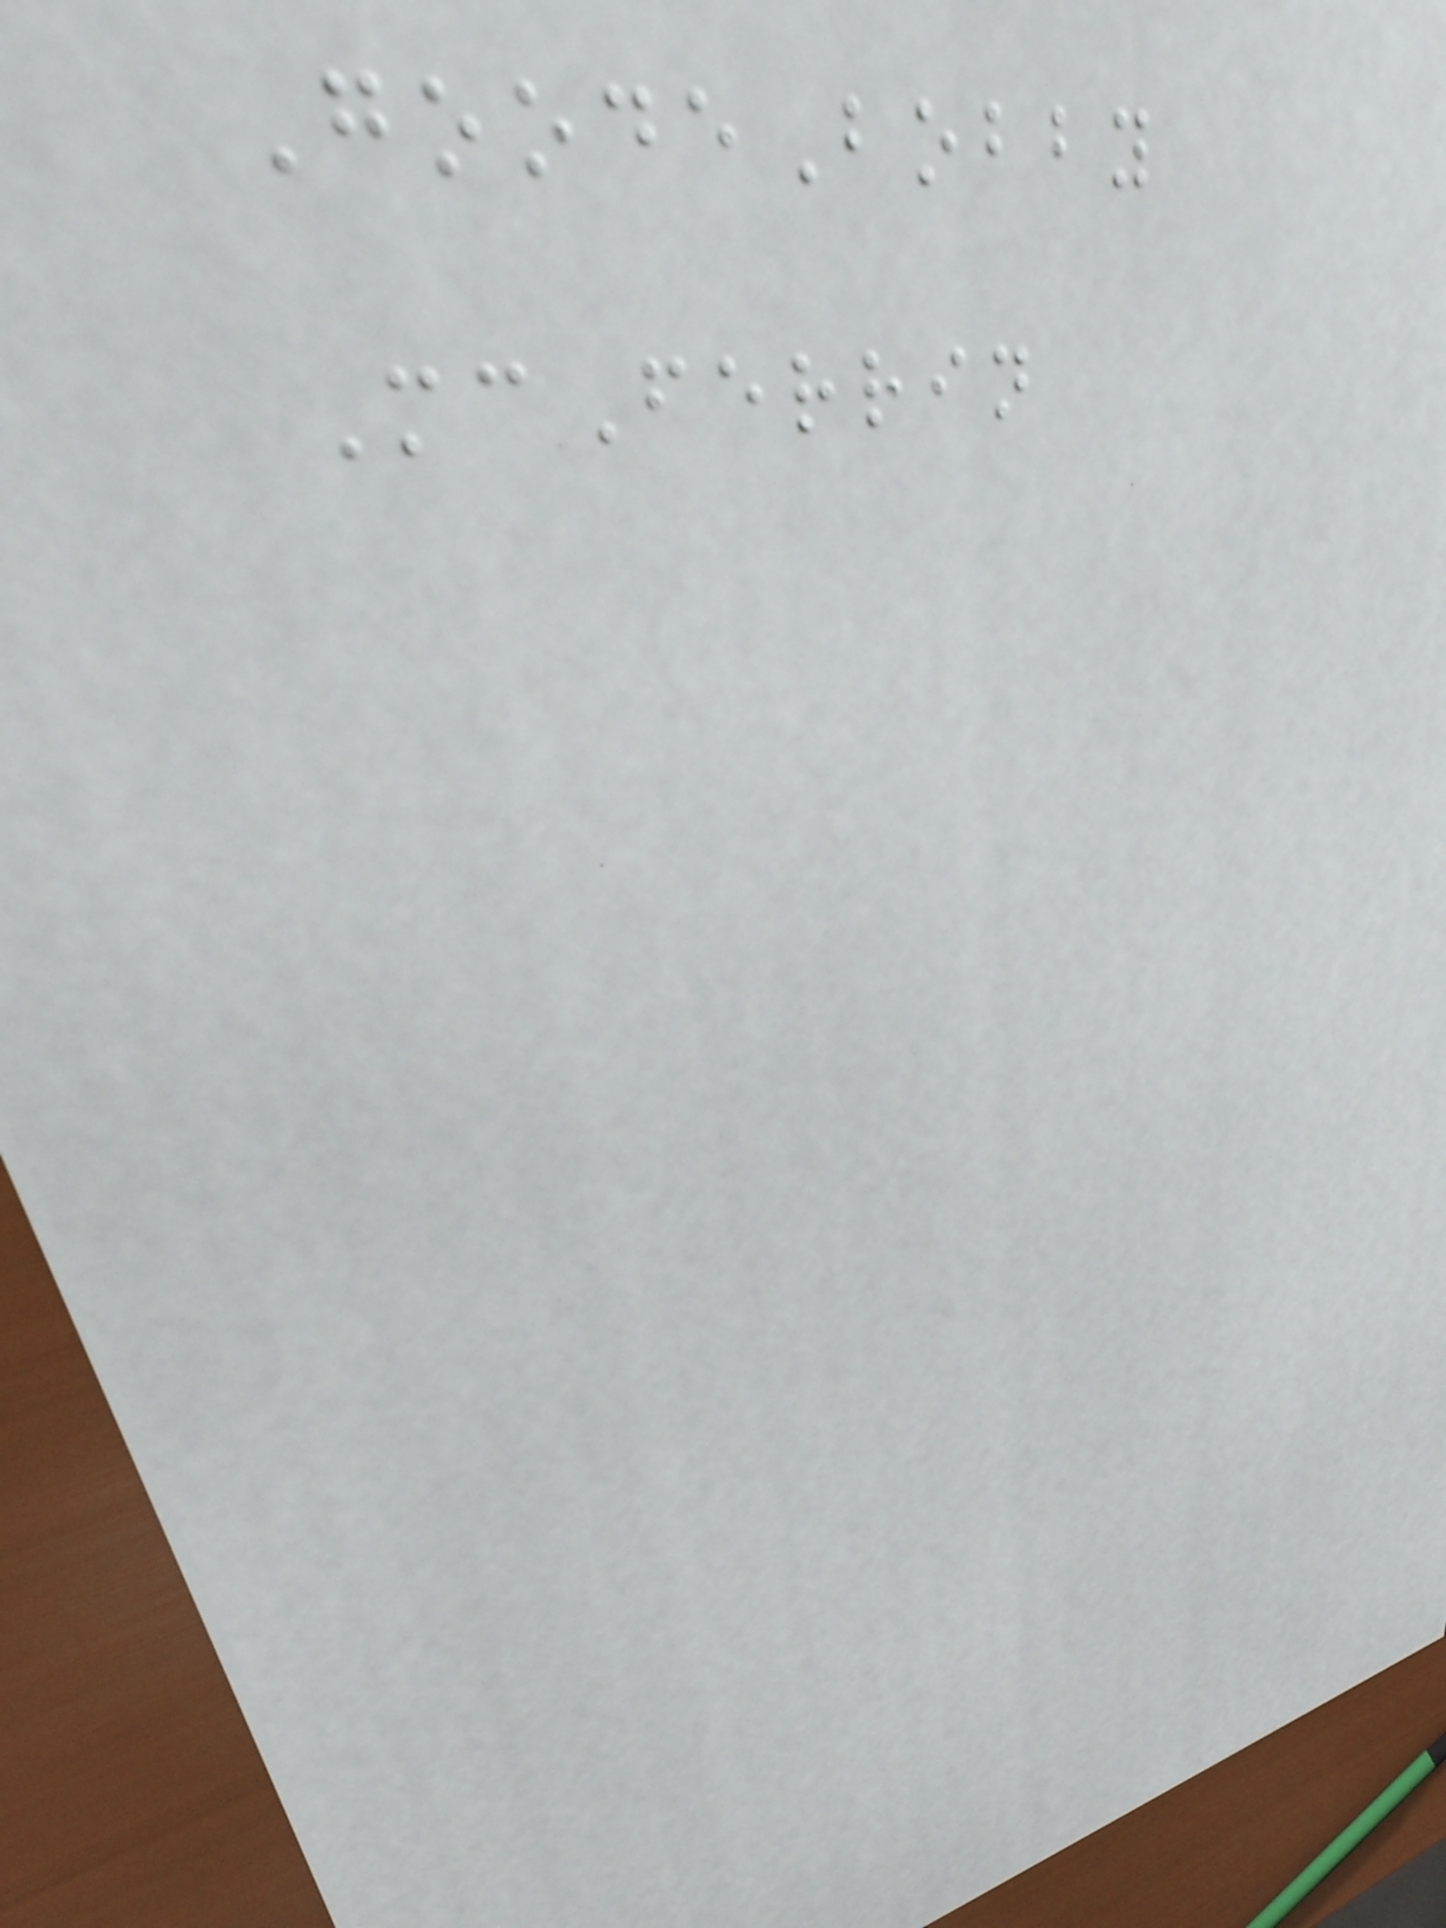GoodeBobby
McFerrin
